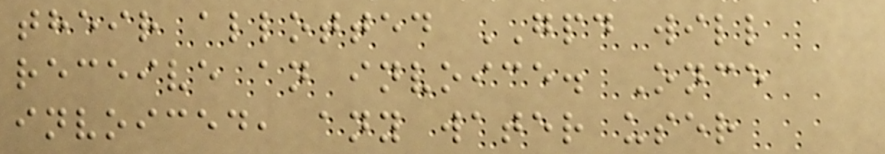their allotted GPD will
receive an invoice. Once
invoiced, any water user
